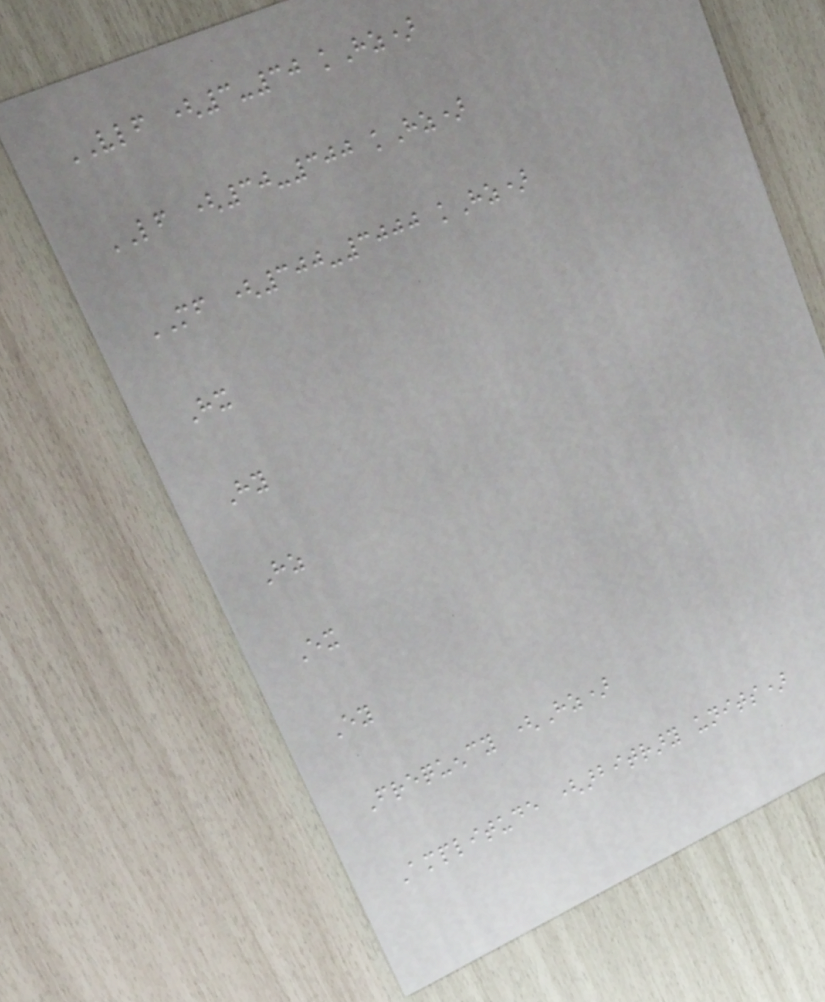VLF (3-30 kHz)
LF (30-300 kHz)
MF (300-3000 kHz)
Hx
Hy
Hz
Ex
Ey
Frequency (Hz)
Amplitude (arbitrary units)
